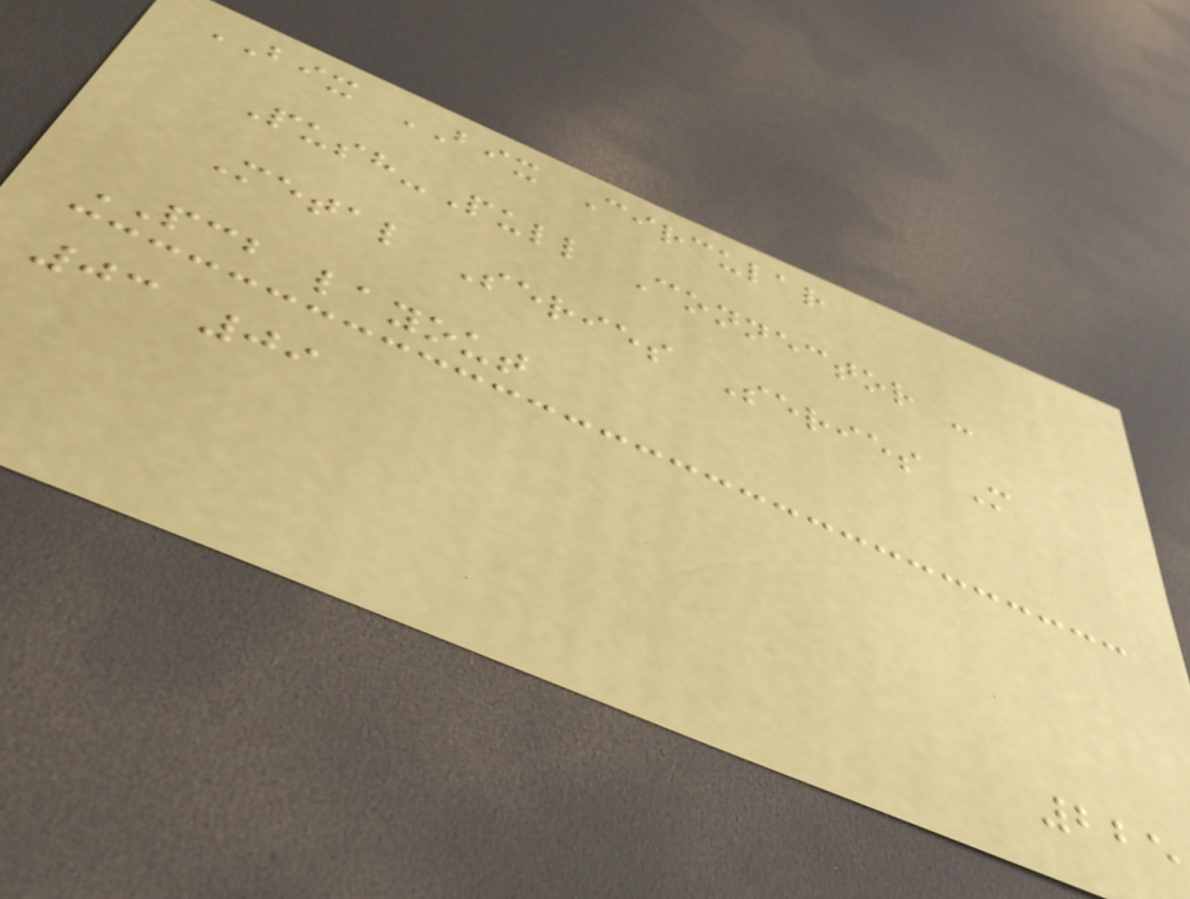BIX BIX Circular
Push-Pull Connector -
Metal Series Series M
PCB layout
03 09
225
